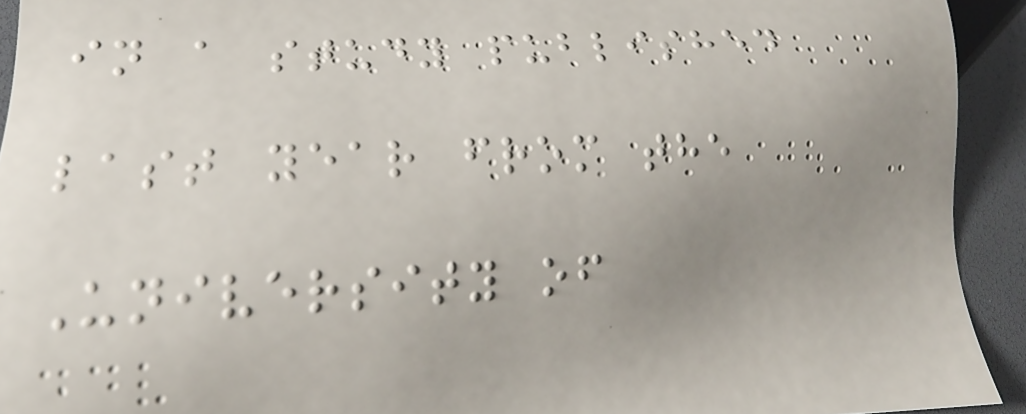in a study published
last year from the
University of
